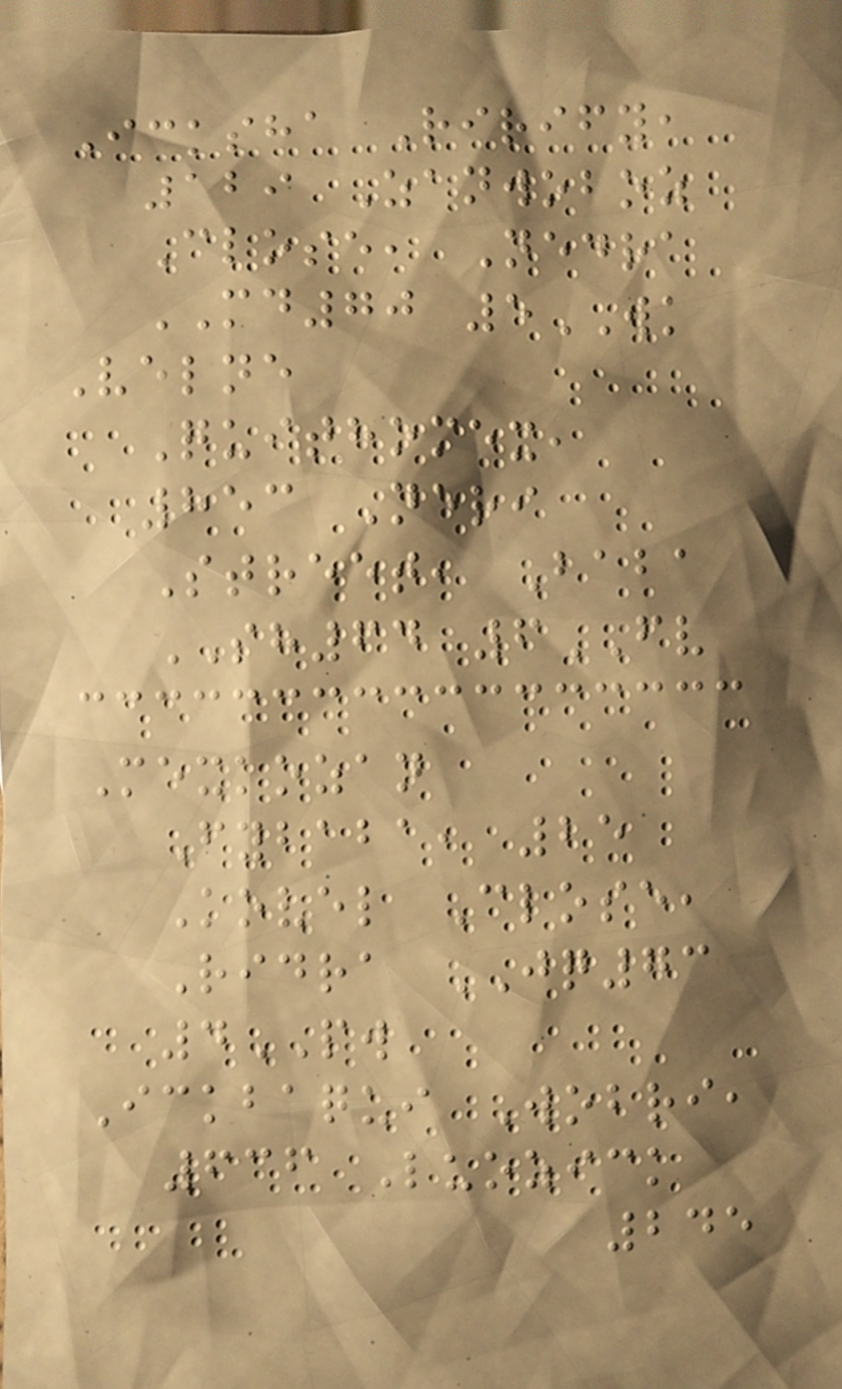Icksha Rirify,
129 Zanwoboz
Close, Nedra
MD70 5WK
Velne
Quithomex,
853 Neri
Street, Baba
SH64 6FV
Mexkozan
Fybaba, 25
Kovel Close,
Ridra JQ73
4PW
Ickbaqui Wobri,
636 Luozick
245
